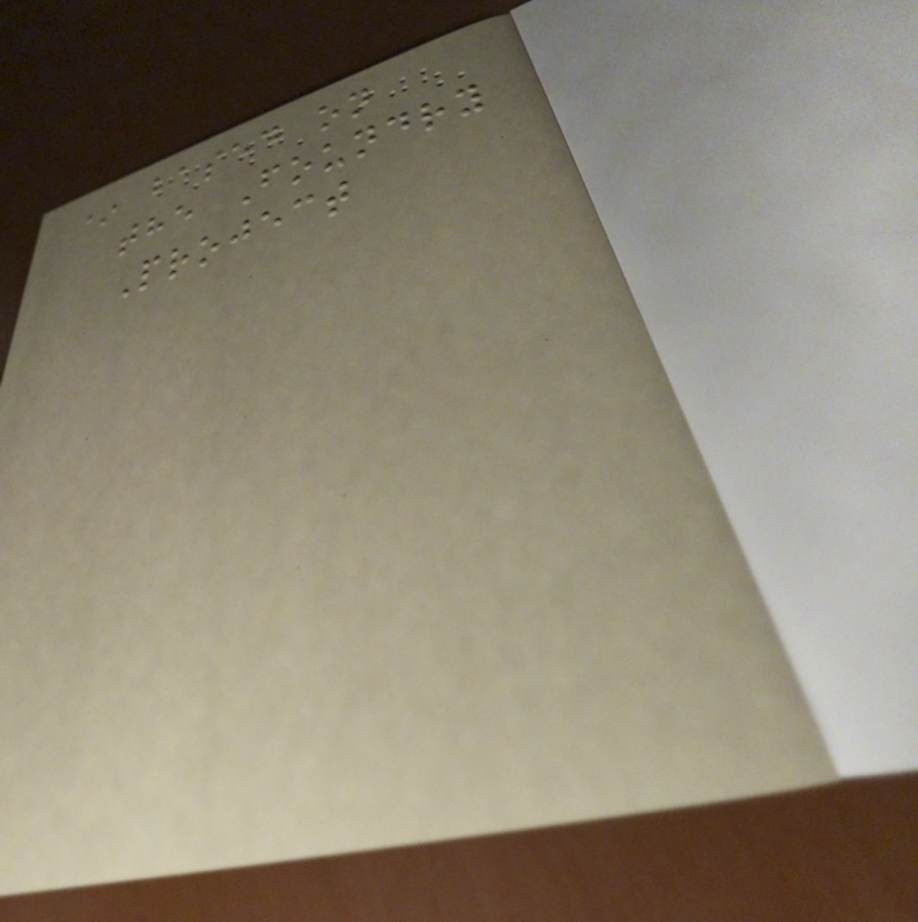* based on
the Foundry
Project
